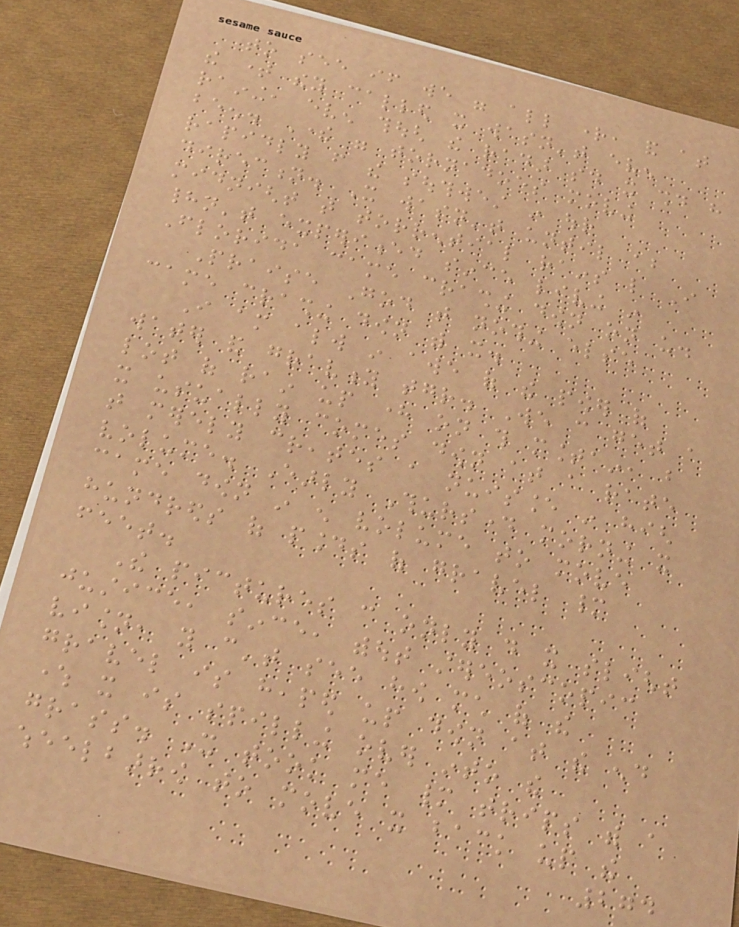to see if we were all right, and at
the time they called it wasn't even
raining, even though the radar said it should have
been. There were tornadoes moving
rapidly from the southwest in our
direction. It wasn't until about
midnight that torrential rains like I
hadn't experienced since living in
Florida came crashing down on us.
Praise God that nothing else
came crashing down with it.
I am always in awe of the power of
water and gravity together. We can get a
lot of rain up here on this mountain, but
it usually comes down at a rate
that merely creates a nuisance in high
volume. Early Thursday morning it
came down in enough volume to move
hundreds of pounds of gravel many
feet.
The pictures can only do it slight
justice, since, without stereoscopic
vision, you can't see how much of the
gravel is heaped up down at the end
where it is spilling over into the
grass. It took me many trips with a
wheelbarrow to move it back up the
274
